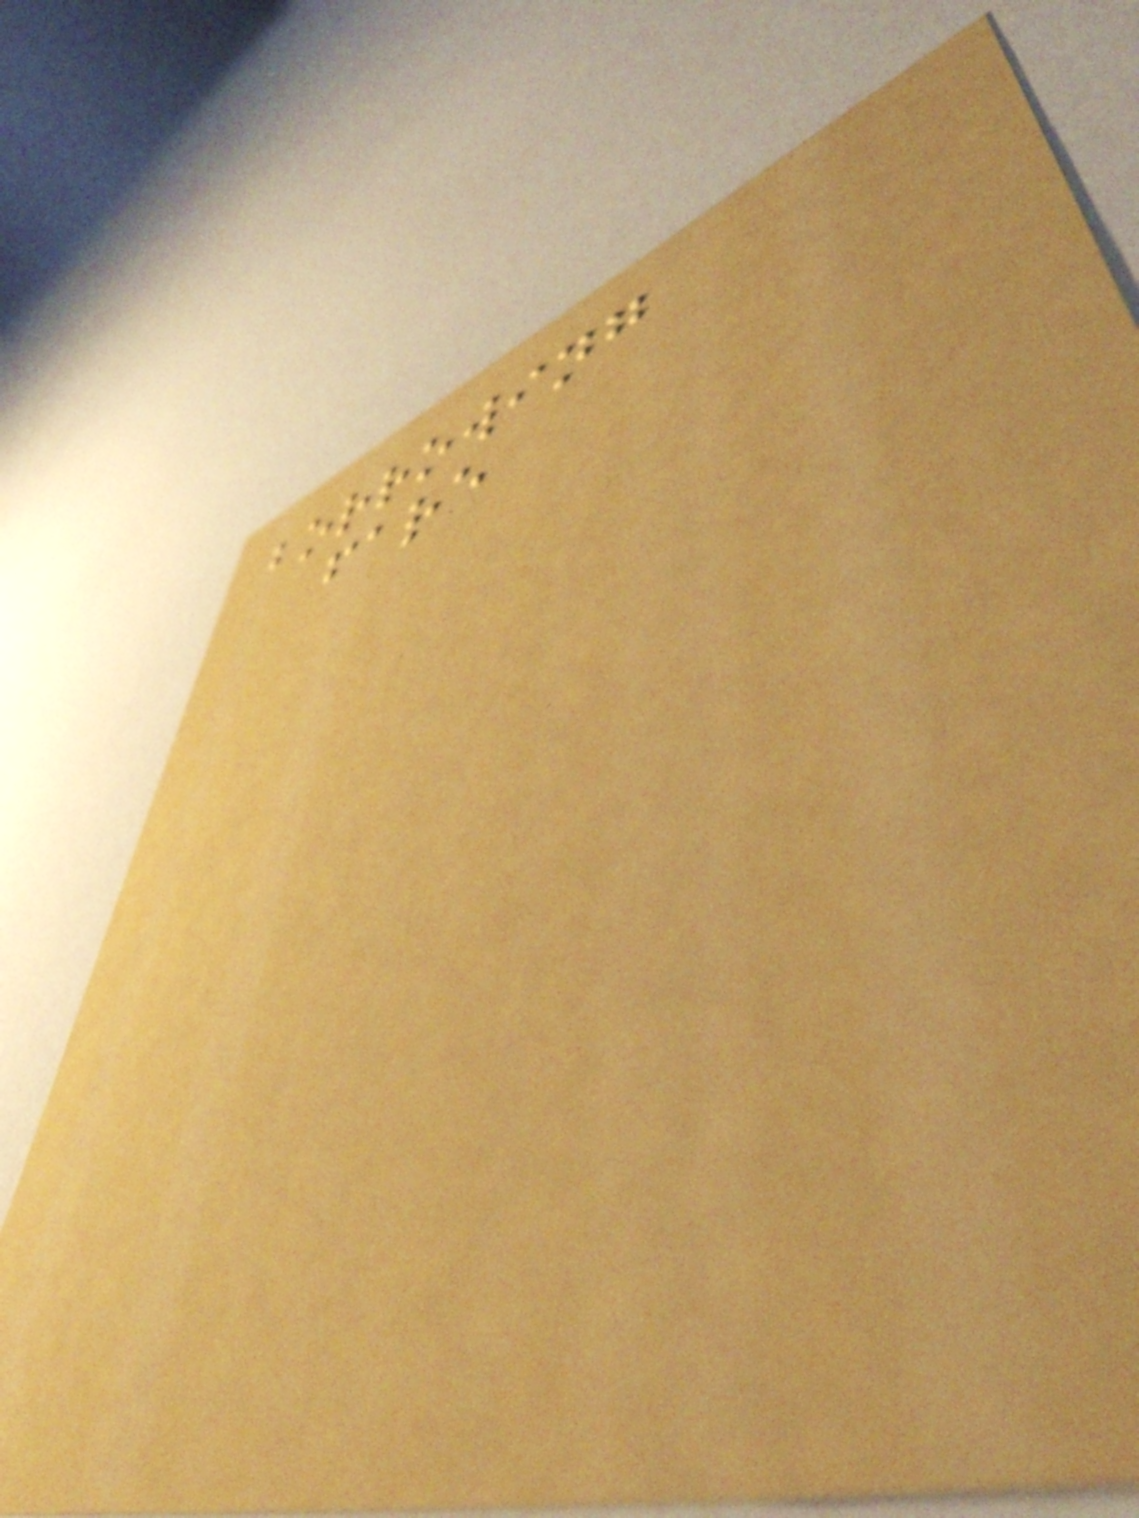borrowing
fare
